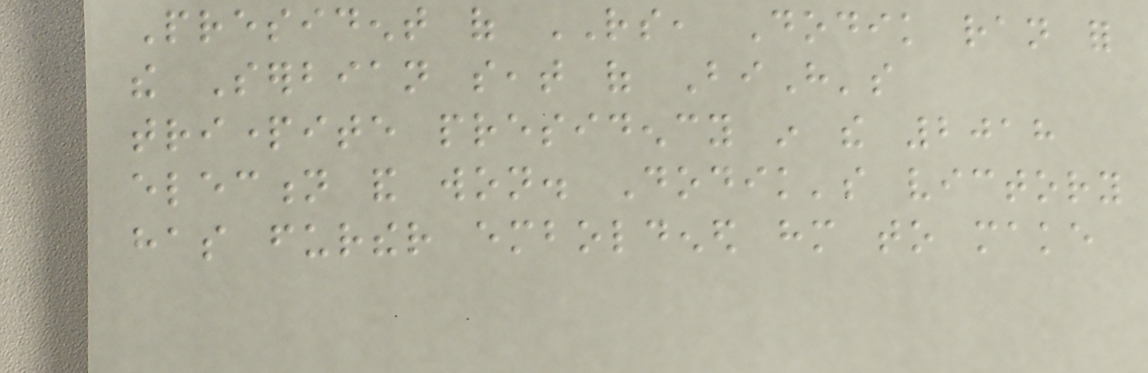President of RS, Dodik ran for
the Serbian seat of BiH's
tripartite presidency in the 2018
election and won. Dodik's victory
has further emboldened him to make
